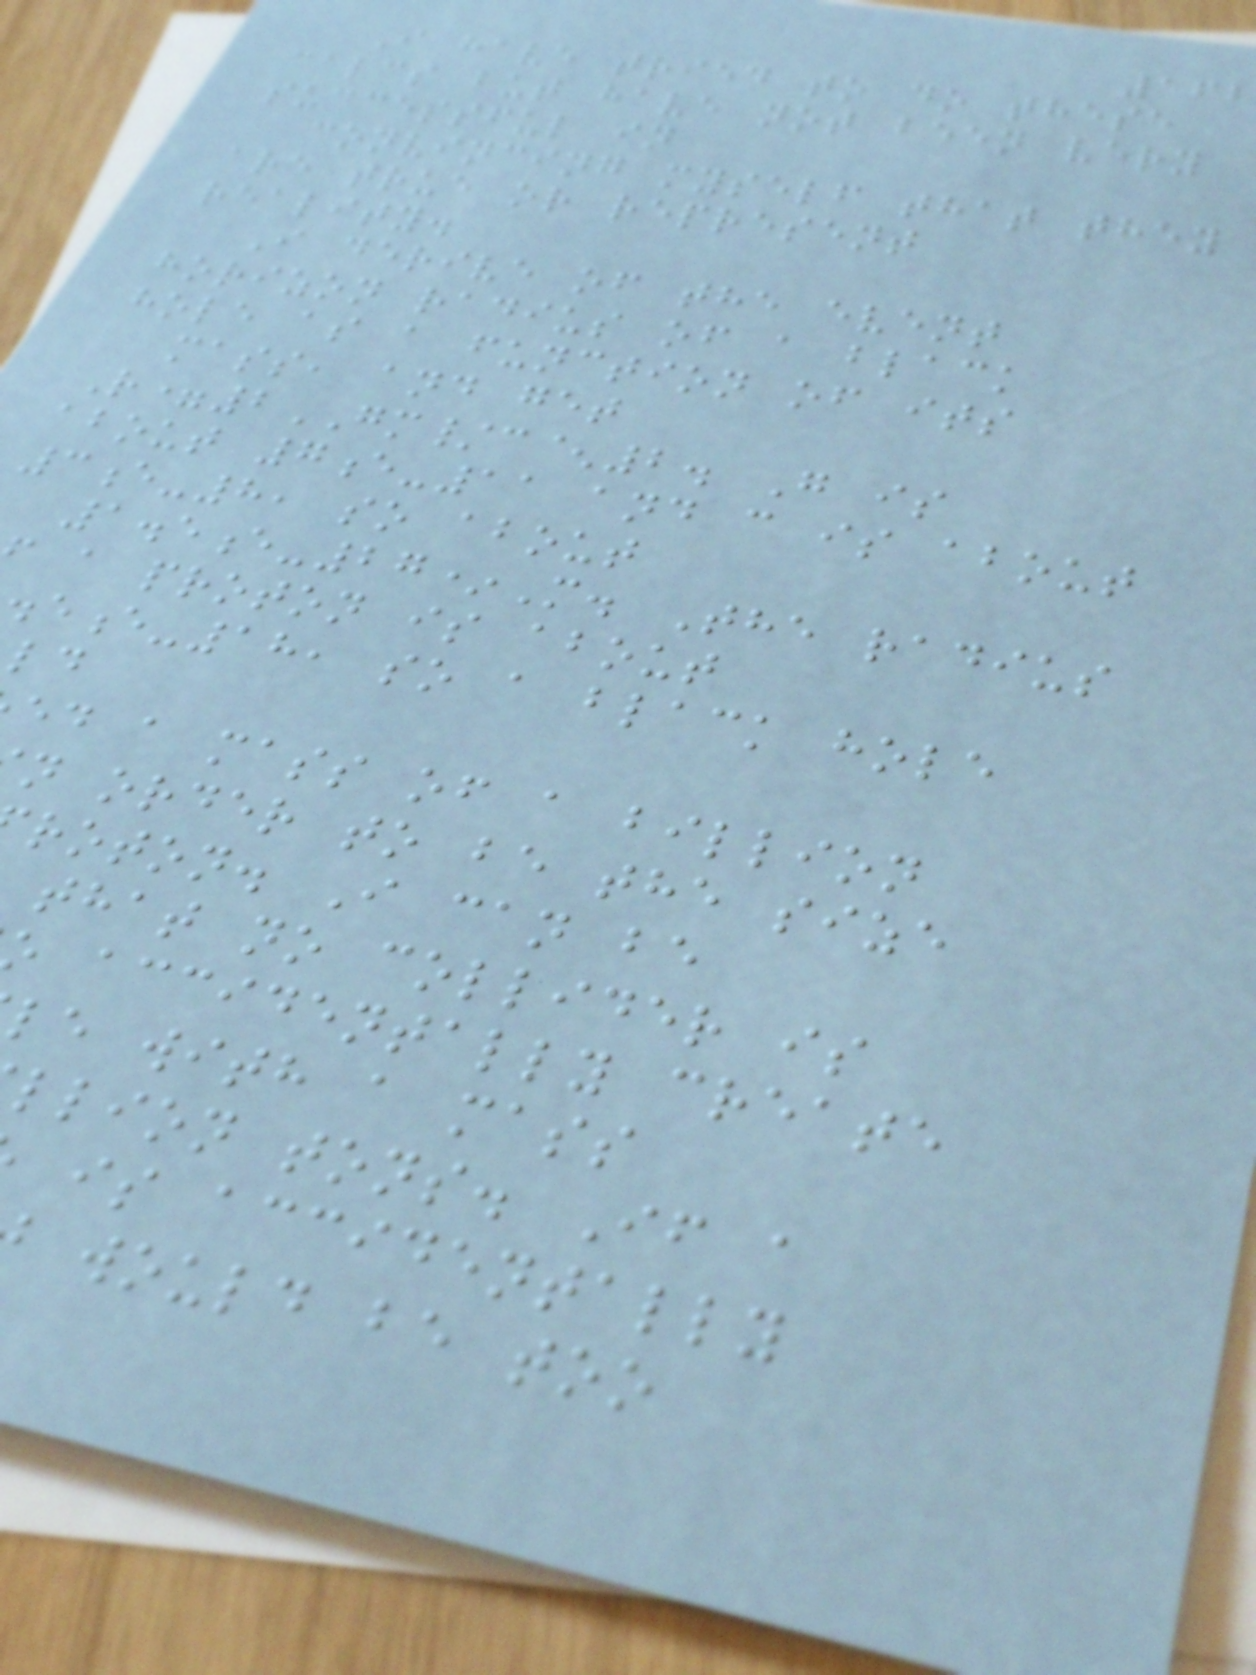162
I have tried to do these
calcs but have not been very
successful in
convincing myself that they
are true or represent
reality.
I derive of the event
horizon radius of a black
hole as a function of its
mass, and get
R=2GM/c^2. G is
about 7e-11 and c is about
3e-8, so about
1.5e-27*M. The radius
a proton is about
e-18, so a black hole
ed a mass of a billion
n order to be the size
roton. I can be
that no collider is
accidentally create
le with a mass
llion tons. If a
is accidentally
would be too
